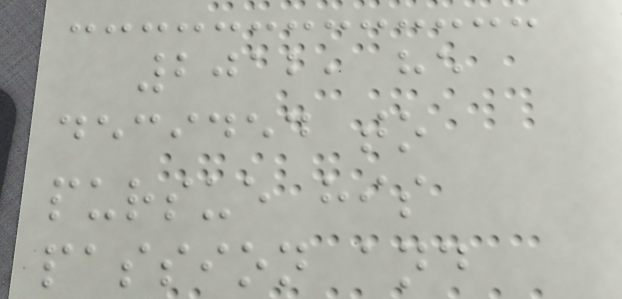2012, he
decided to
pursue his
passion and
